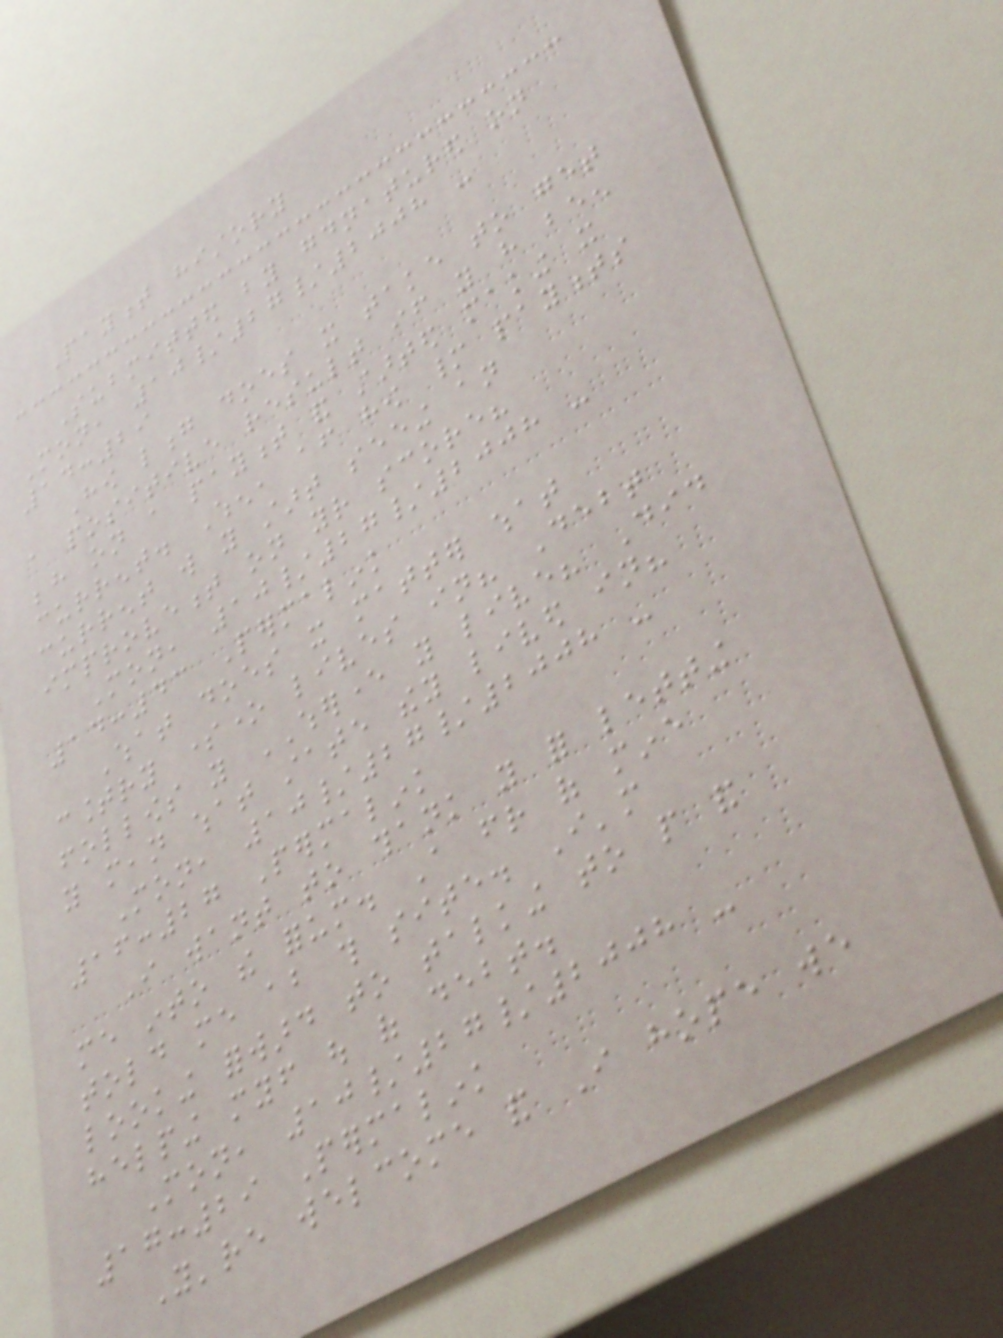Payment history
Submitted by goodnatured on
Mon, 10/27/2008 -
14:29
How long does it take to get
a positive result if you have been
behind on a payment and started making it
current. When, after how many payments
current will you start seeing an
improvement on your score?
Mon, 10/27/2008 -
14:43 Permalink
What does it matter what
country someone lives in? Debt
follows you WHEREVER you live? Did
you mean what state they lived in?
Mon, 10/27/2008 -
16:27 Permalink
I want to thank you for letting
me into the forum. A friend of mine
told me about this site. I'm
looking forward to talking to people and
helping myself out of debt.
Mon, 10/27/2008 -
17:29 Permalink
You're welcome and I hope we
